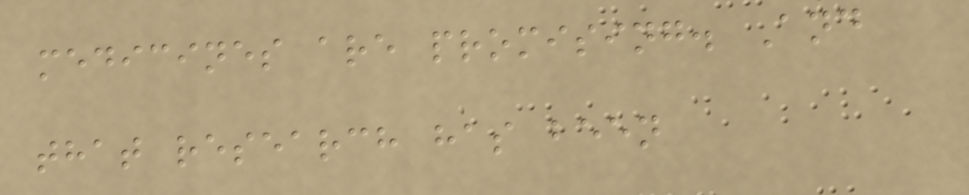medicines are promising. And
that research has been
